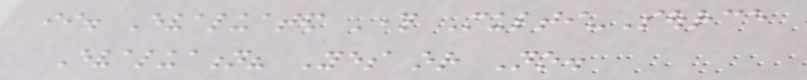ii. Evaluated Through Multi-Source
Evaluation? Yes or No.
